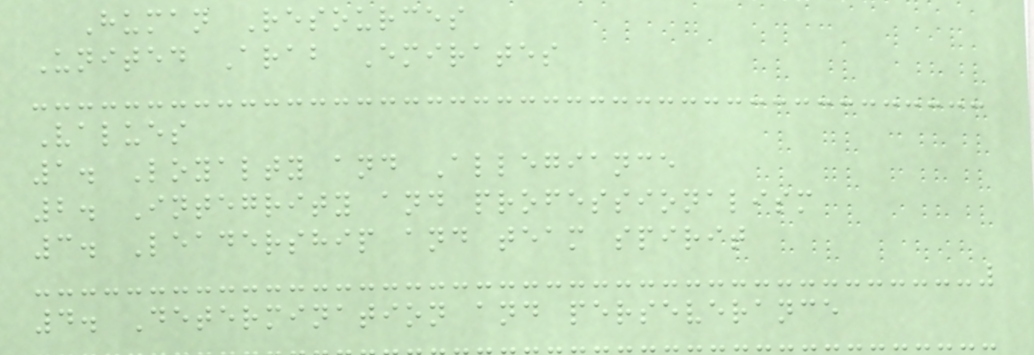Human Resources
United Arab Emirates
Values
1. Loyalty and Allegiance
2. Integrity and professionalism
3. Leadership and team spirit
4. Determination and perseverance
